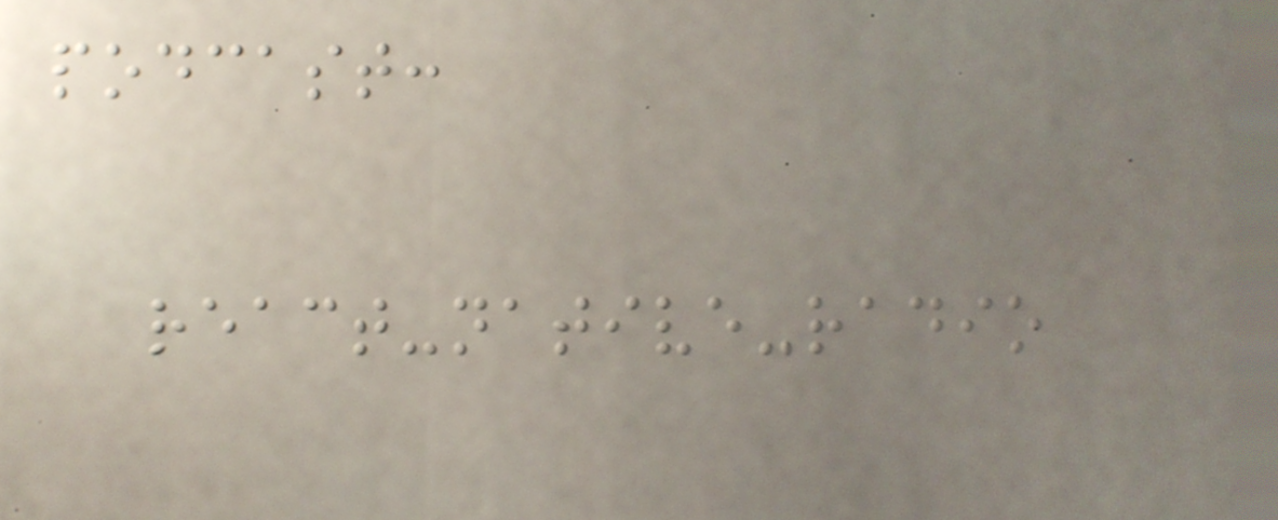podcast:
react-native-radio
